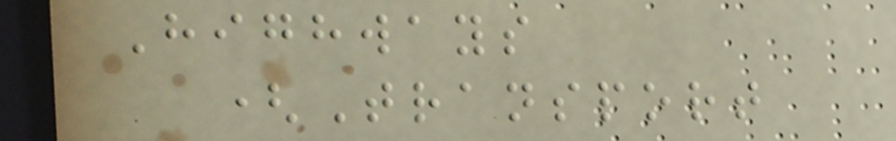Highways
(Transport
